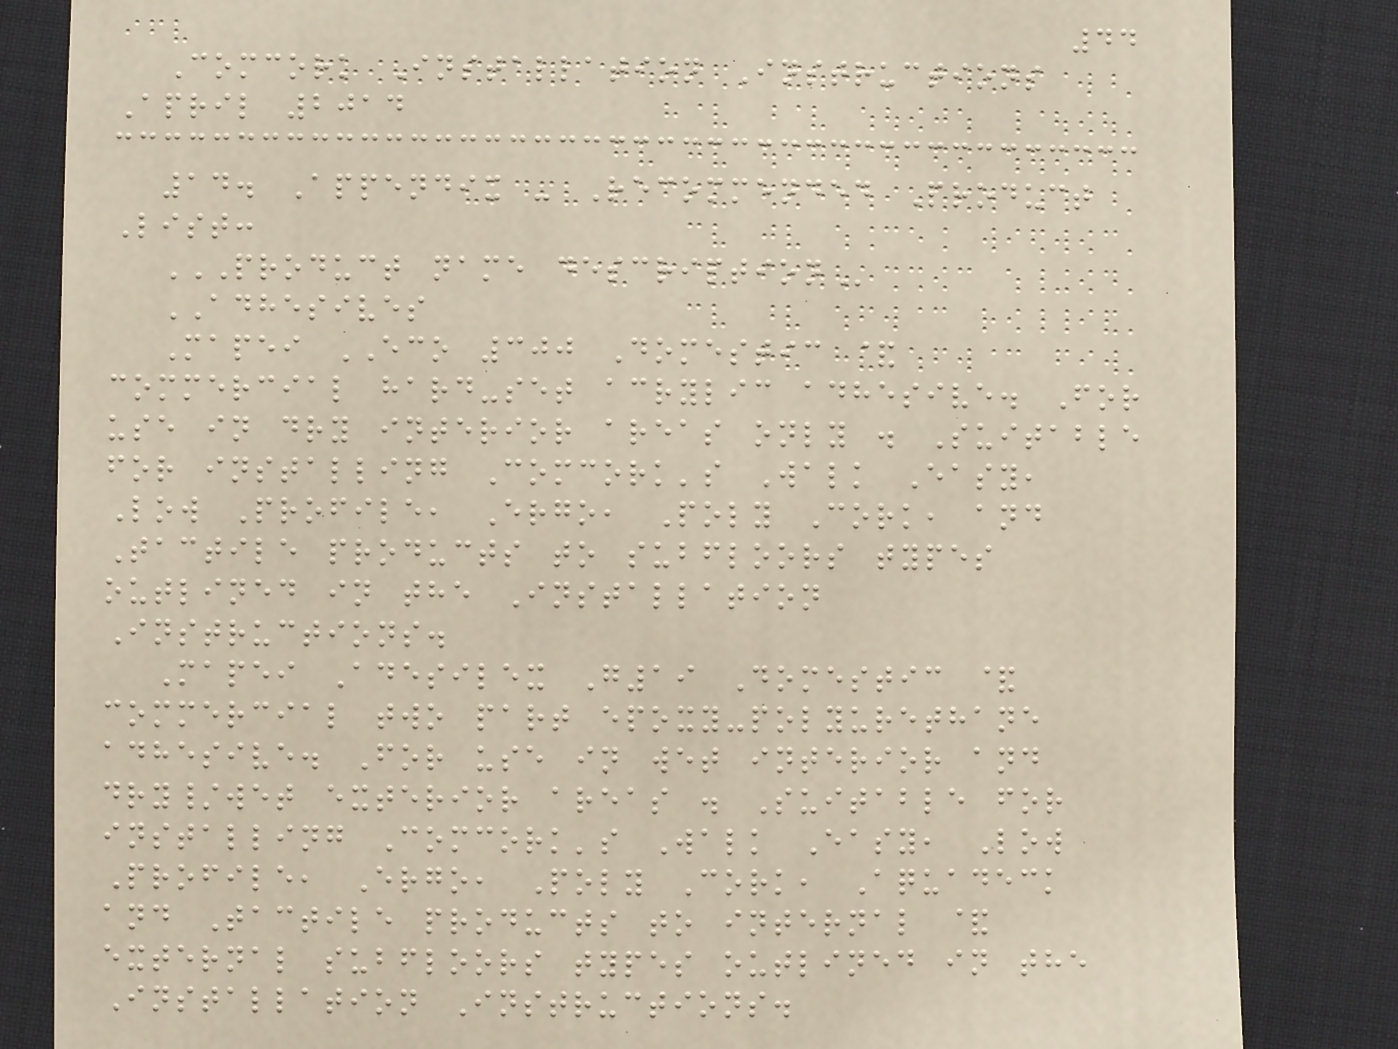44
Comcork Installation Instructions
April 2014
14. Appendix - Recommended Product
List:
PRODUCT NAME DESCRIPTION
ADHESIVES
Mapei ECO 300 Domestic &
commercial hard-set acrylic adhesive. For
use in dry interior areas only . Suitable
for installing Comcork's Walk Easy,
Low Profile, Ergo, Poly Cork, and
Tactile products to subfloors types
outlined in the Installation
Instructions.
Mapei Adesilex G19 Domestic &
commercial two part epoxy-polyurethane
adhesive. For use in wet interior and
dry/wet exterior areas . Suitable for
installing Comcork's Walk Easy, Low
Profile, Ergo, Poly Cork, Aquadeck
and Tactile products to internal &
external subfloors types outlined in the
Installation Instructions.
